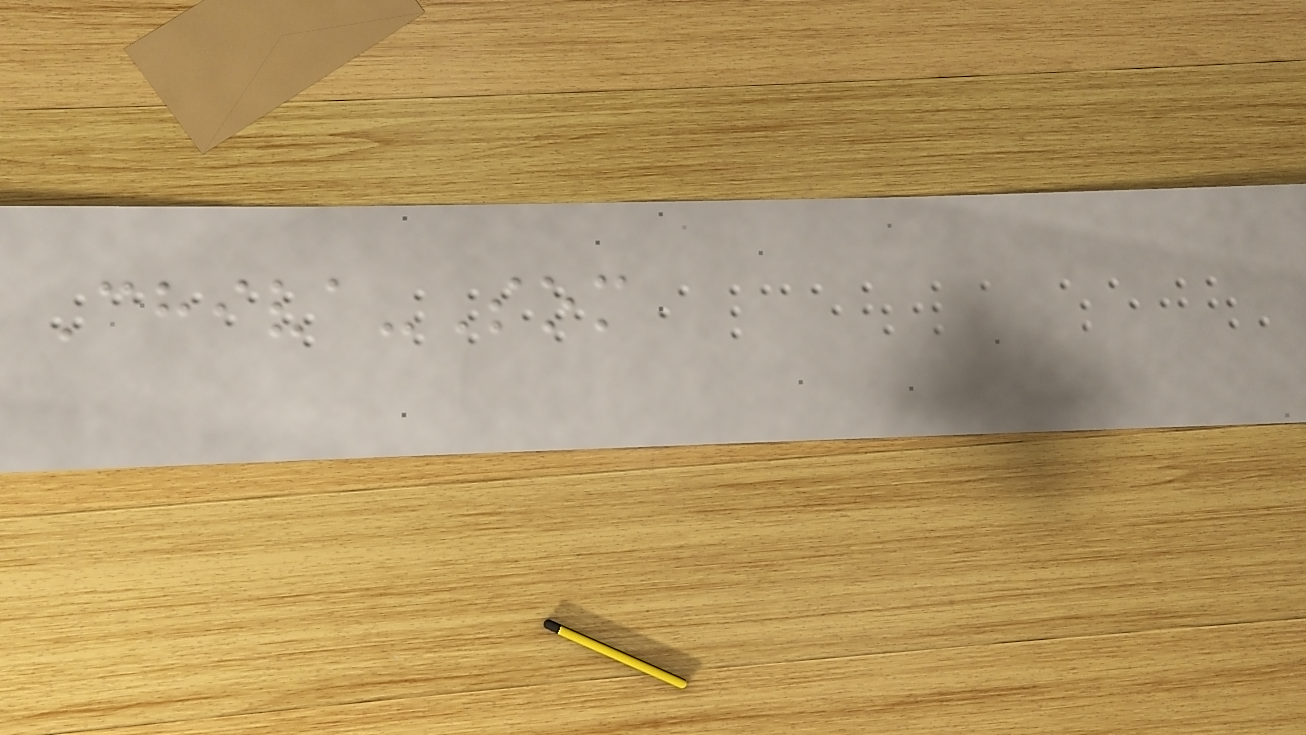Chiva-Som
